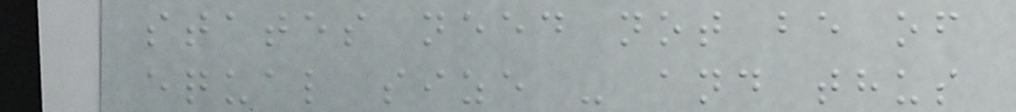states need not be of
equal size - and thus
